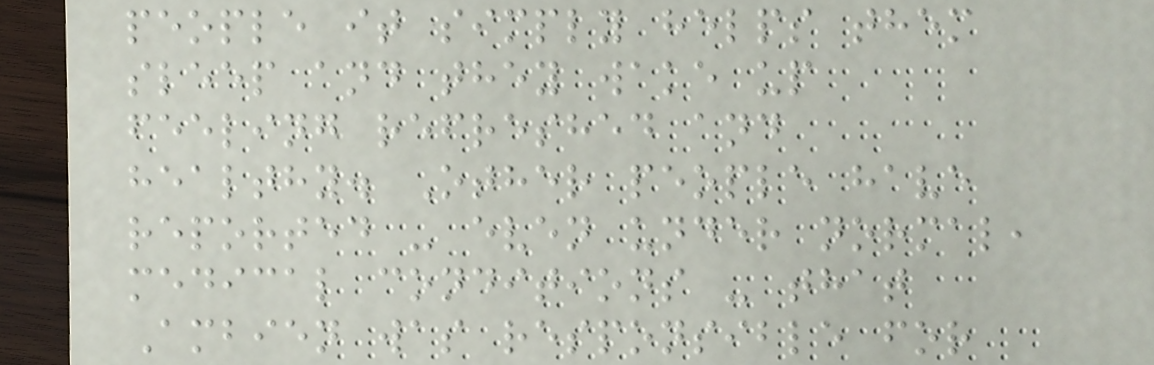people it simply helps them
sleep and they wake up
feeling refreshed and
healthy. Other people have
reported - even under normal,
medical conditions - that
Ambien was responsible for
